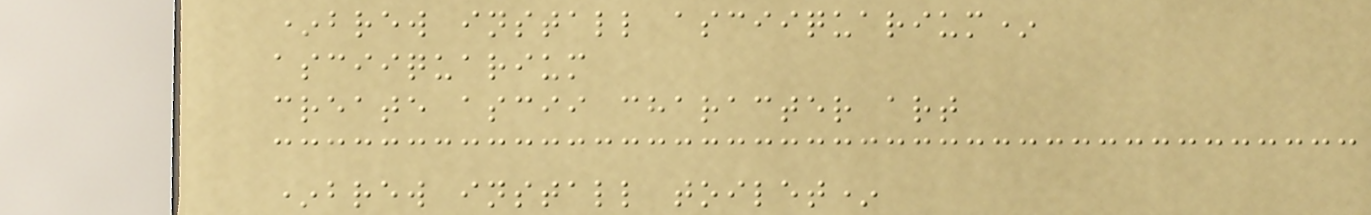*brew install asciiquarium*
asciiquarium
create ascii character art
*brew install toilet*
